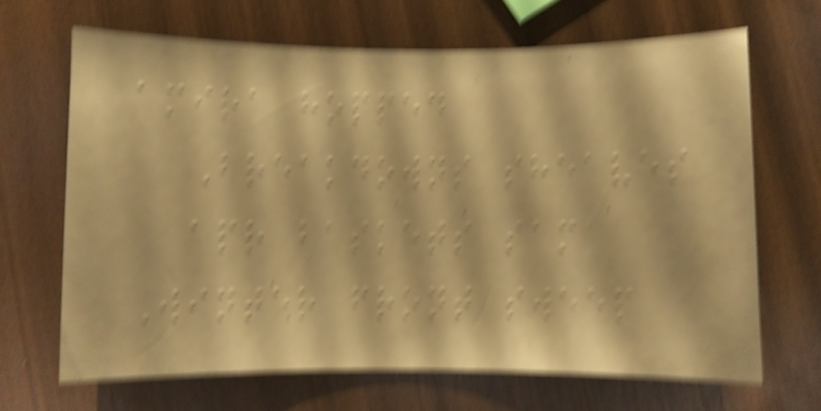amira hopped
Breakdowns sheaves
apr baskets sam
Winter front sweep
